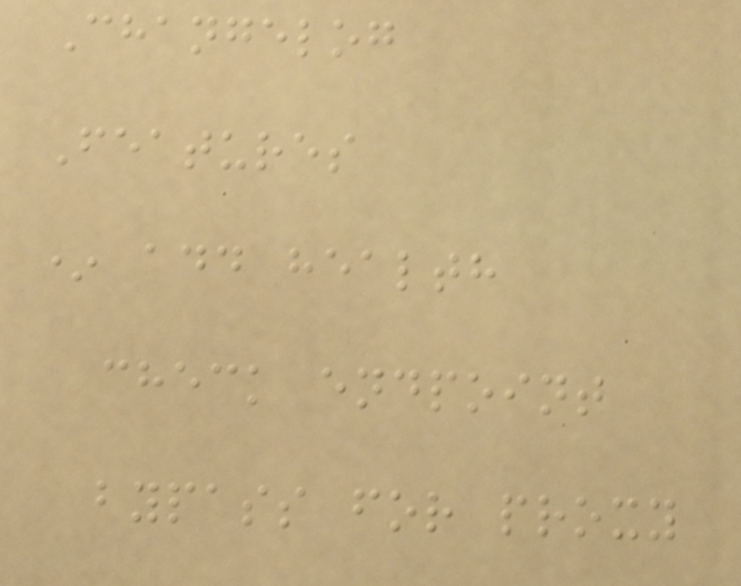Changelog
Features
* add health
check endpoint
bypass for proxy
